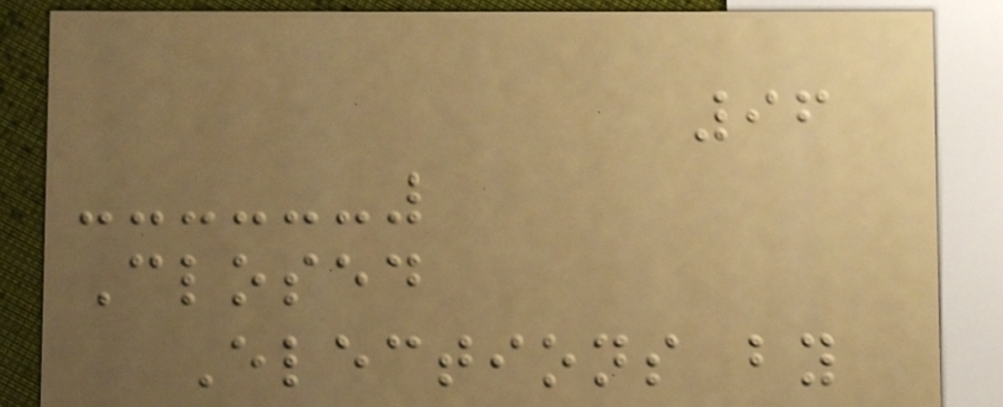96
Closed
Elections by
